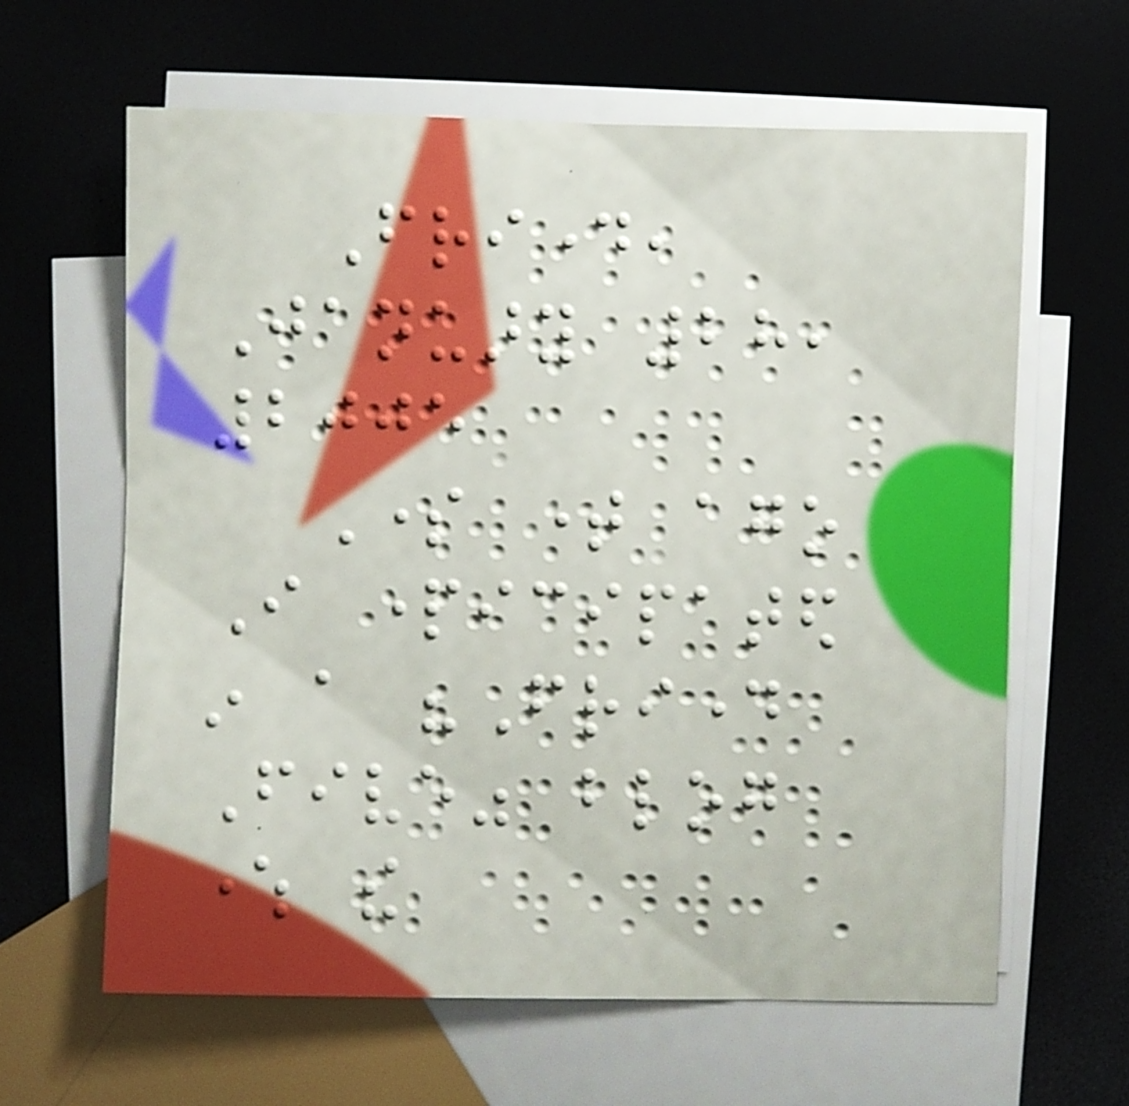Friday,
January 28,
2005
Some time ago
I participated
in a "Friday
Five" blog
where the
